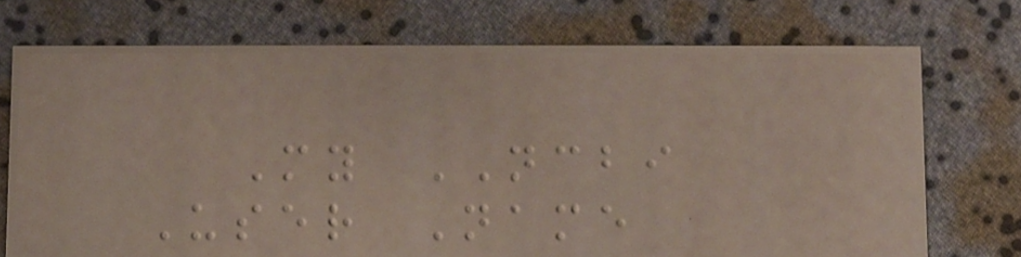My NCBI
User Name
